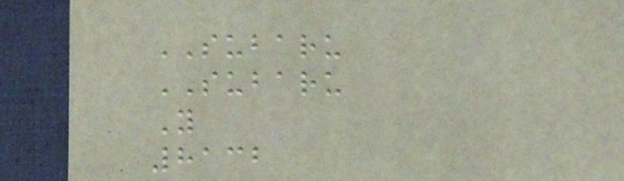SUBARU
SUBARU
Y
8132
